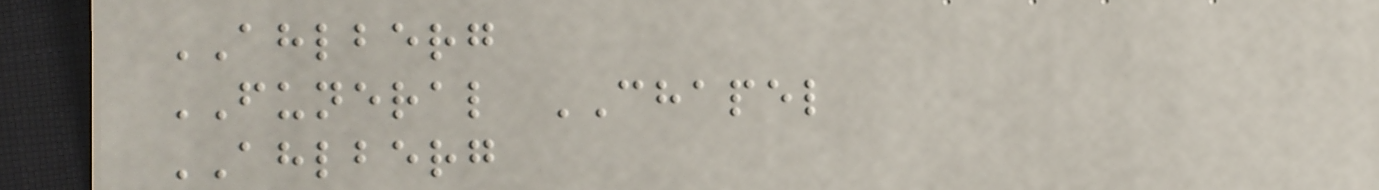AHLBERG
FUNERAL CHAPEL
AHLBERG
